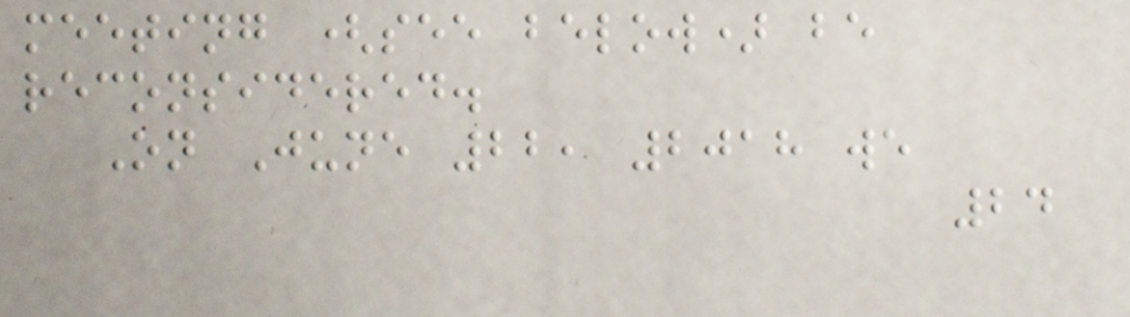meeting (see below) be
reconsidered.
On June 22, 2018 we
24
